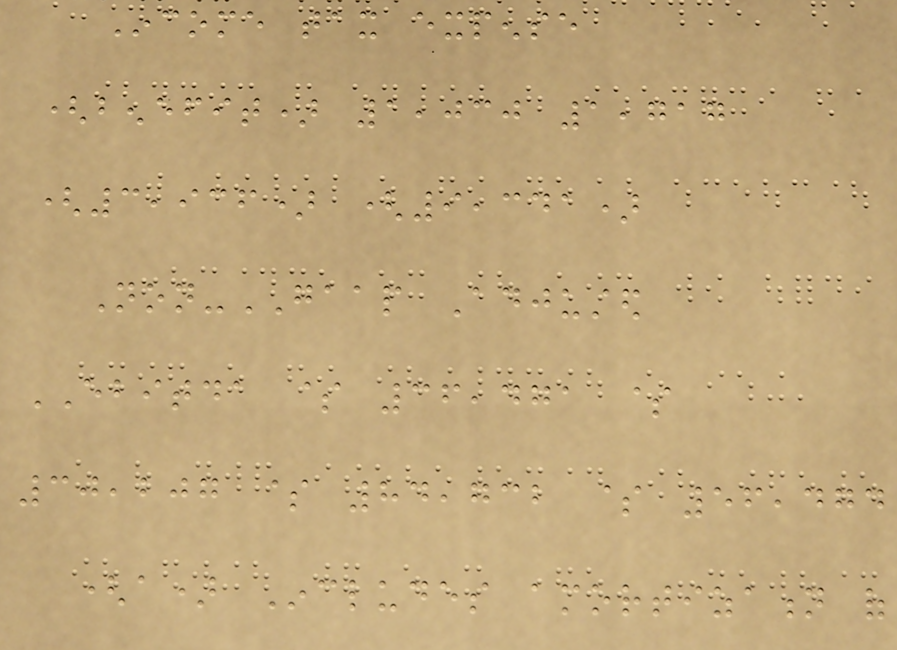Income tax expense
(benefit) 1,030 1,717
(3,936) (9,341)
Non-GAAP Adjusted
EBITDA $ 36,471 $
30,207 $ 84,732 $ 56,474
(a) Includes amortization of
